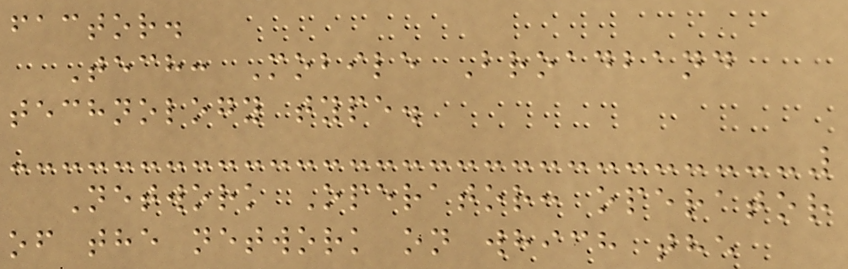factor.
Tech: Mobile Broadband
technology type.
Network Operator: operator
of the network on which the
